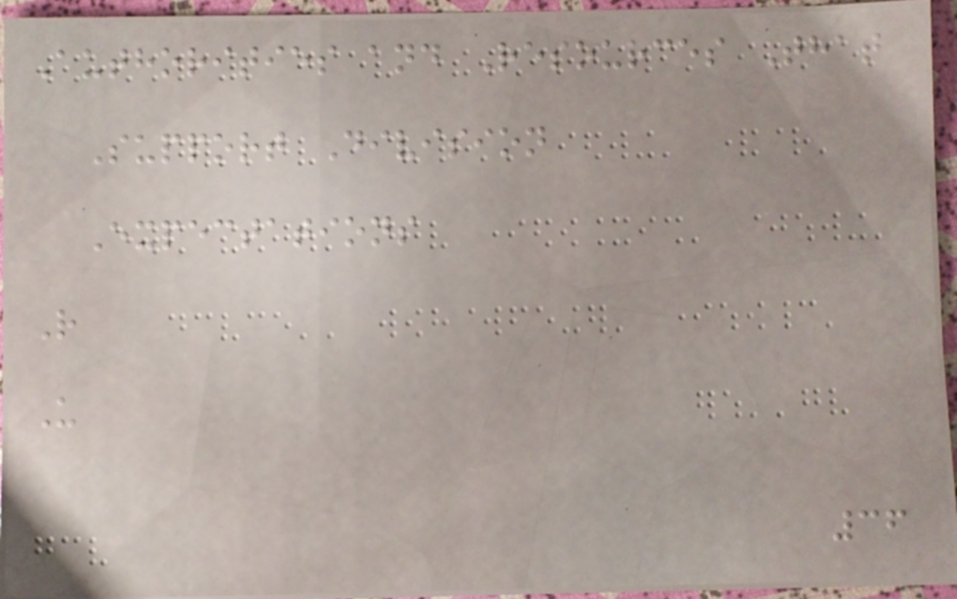Authorities and Resources That
Support Division
Expectations
R
U
36
